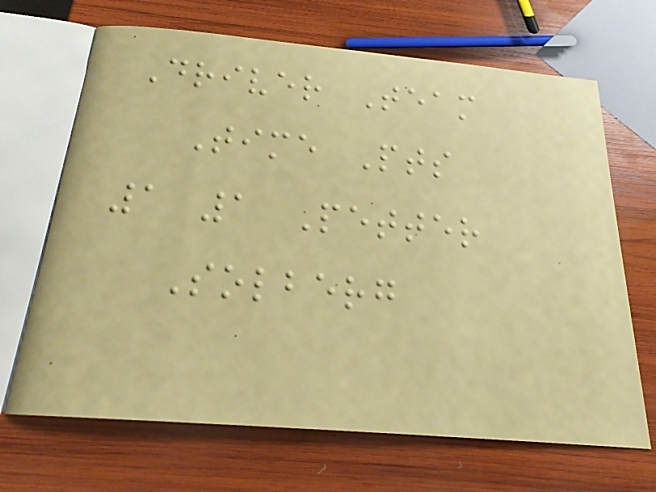Driver Team
Time Pts
1 1 Petter
Solberg
